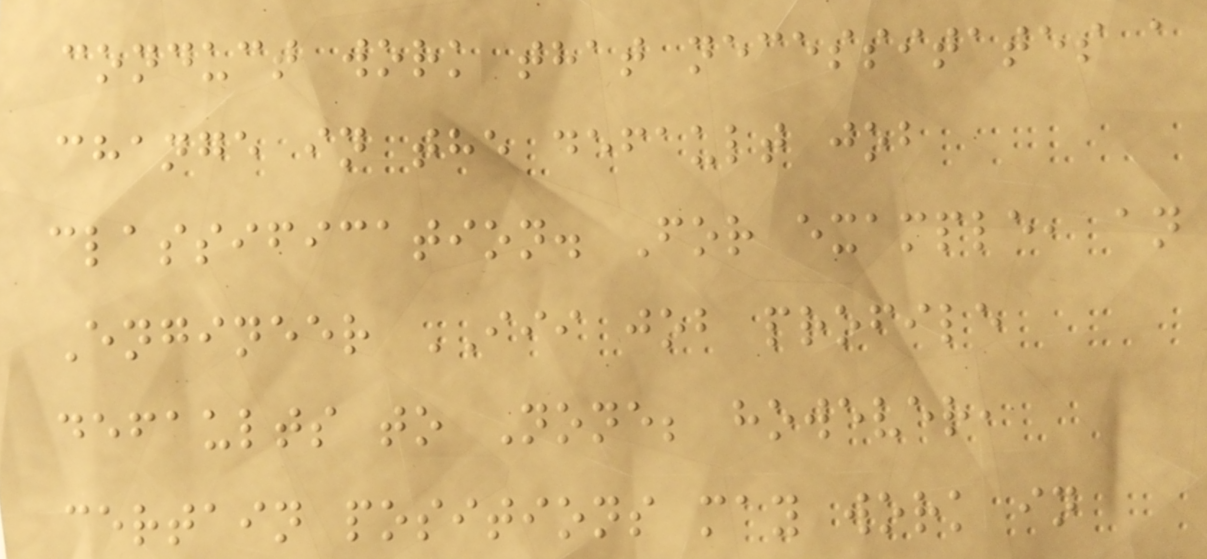conduct work that necessitates a
change in the default job
classification. For example, an
Engineer III job profile
defaults to None; however,
certain positions may work in
